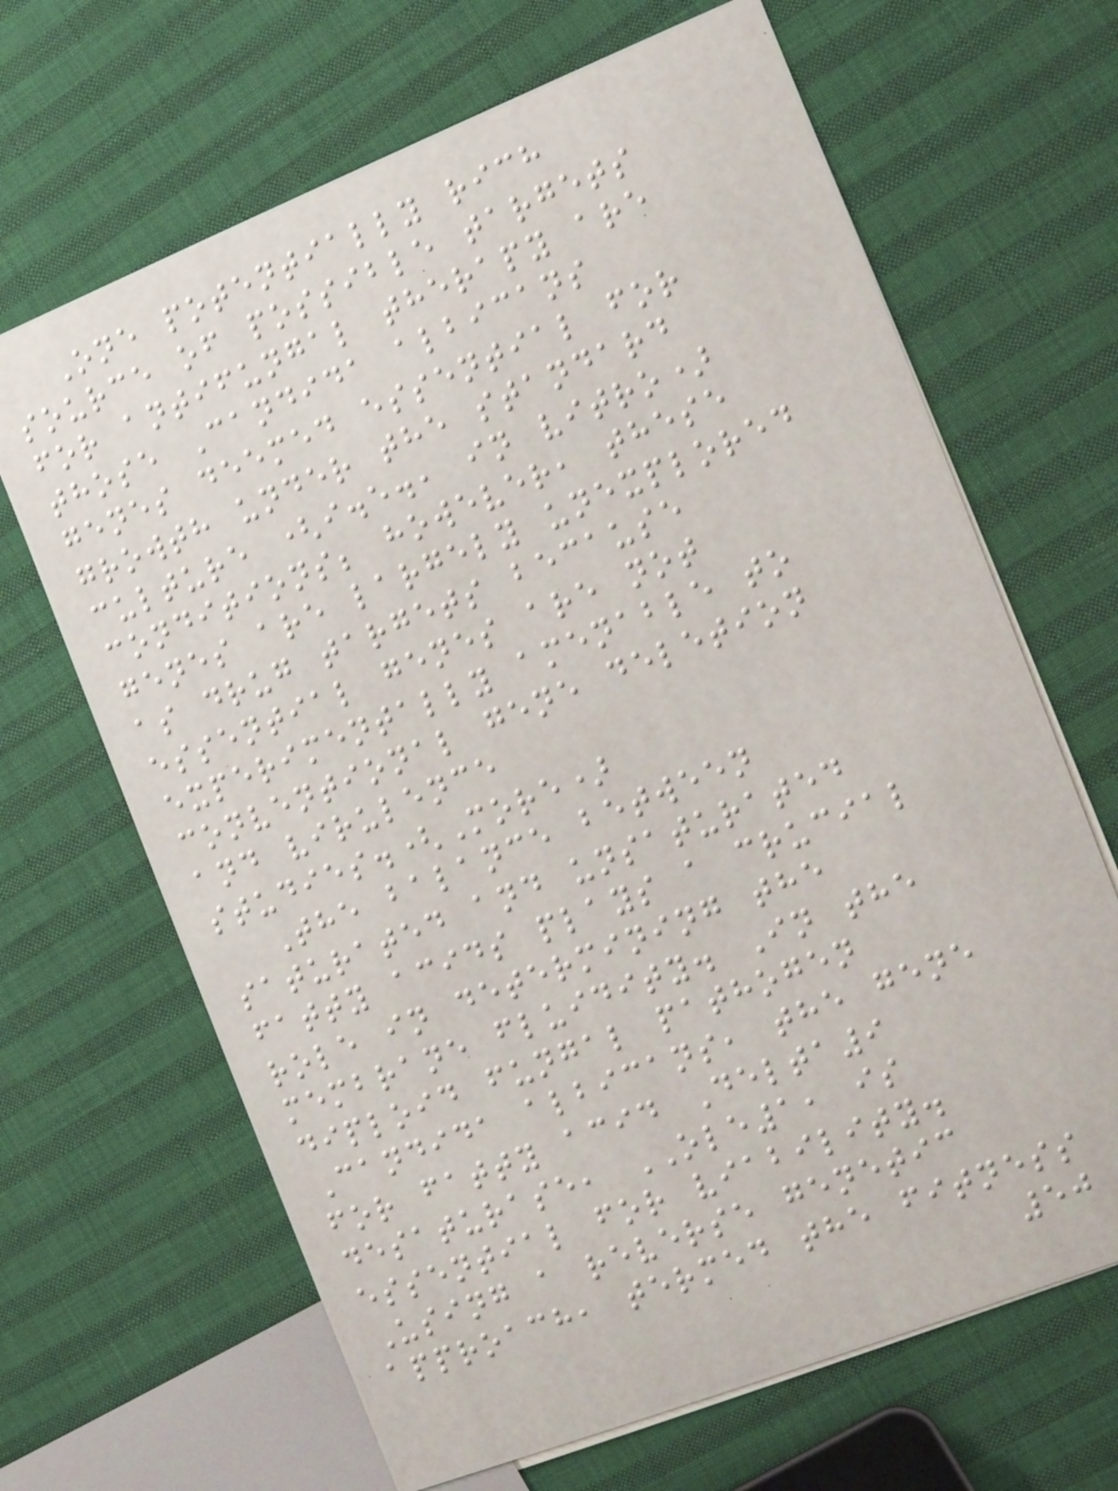One potentially rich
source of possible targets
for antifungal therapy are
those Candida albicans
genes deemed essential for
growth under the standard
culture (i.e., in vitro)
conditions; however, these
genes are largely unexplored
as drug targets because
essential genes are not
experimentally amenable to
conventional gene deletion
and virulence
studies.(More)
The balance between
saturated and unsaturated
fatty acids plays a crucial
role in determining the
membrane fluidity. In the
diploid fungal pathogen
Candida albicans, the gene
for fatty acid Delta9
desaturase, OLE1, is
essential for viability.
Using a reverse genetic
approach, termed the fitness
50
